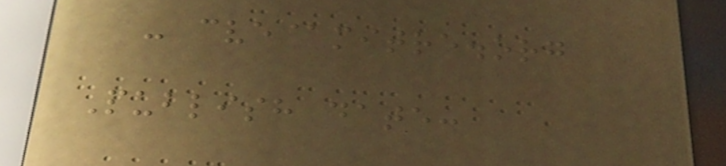- cve@mitre.org
Publish date:
